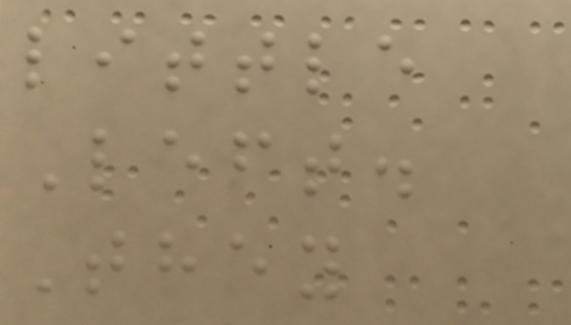little
Left.
They
